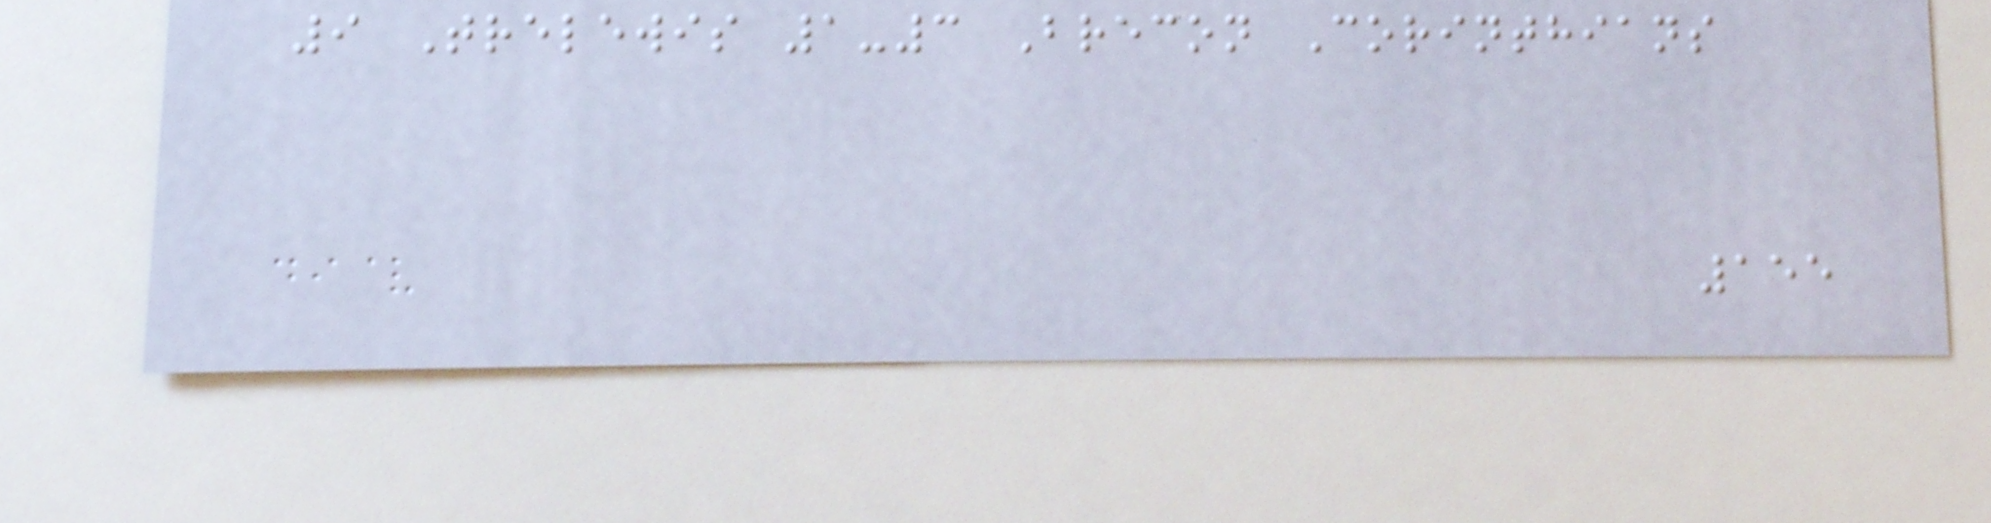9 Trelewis 1-3 Brecon Corinthians
155
